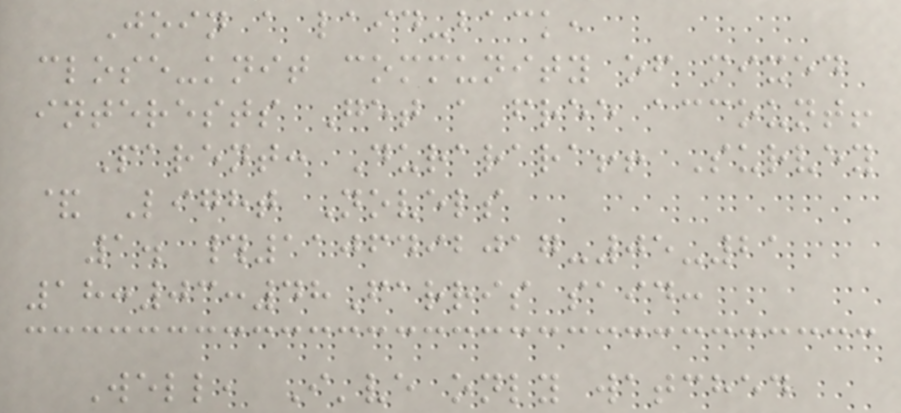Join a laid-back,
close-knit community of mixed
interests Get a free account!
Parent: Durarara!! Survey
& Light Novels
1. #1106492017-05-21
18:03:48Farris said:
Well, I've only watched
